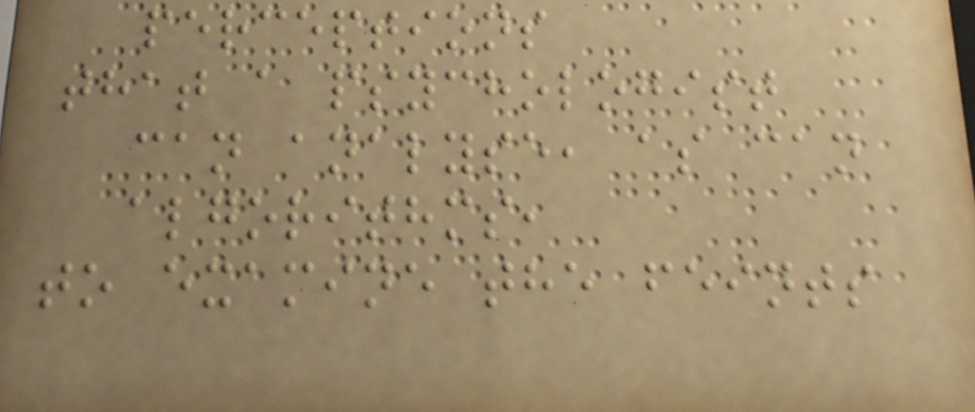perceptions
that a psychologist
can analyse, as can
algorithms,
to examine the feints
